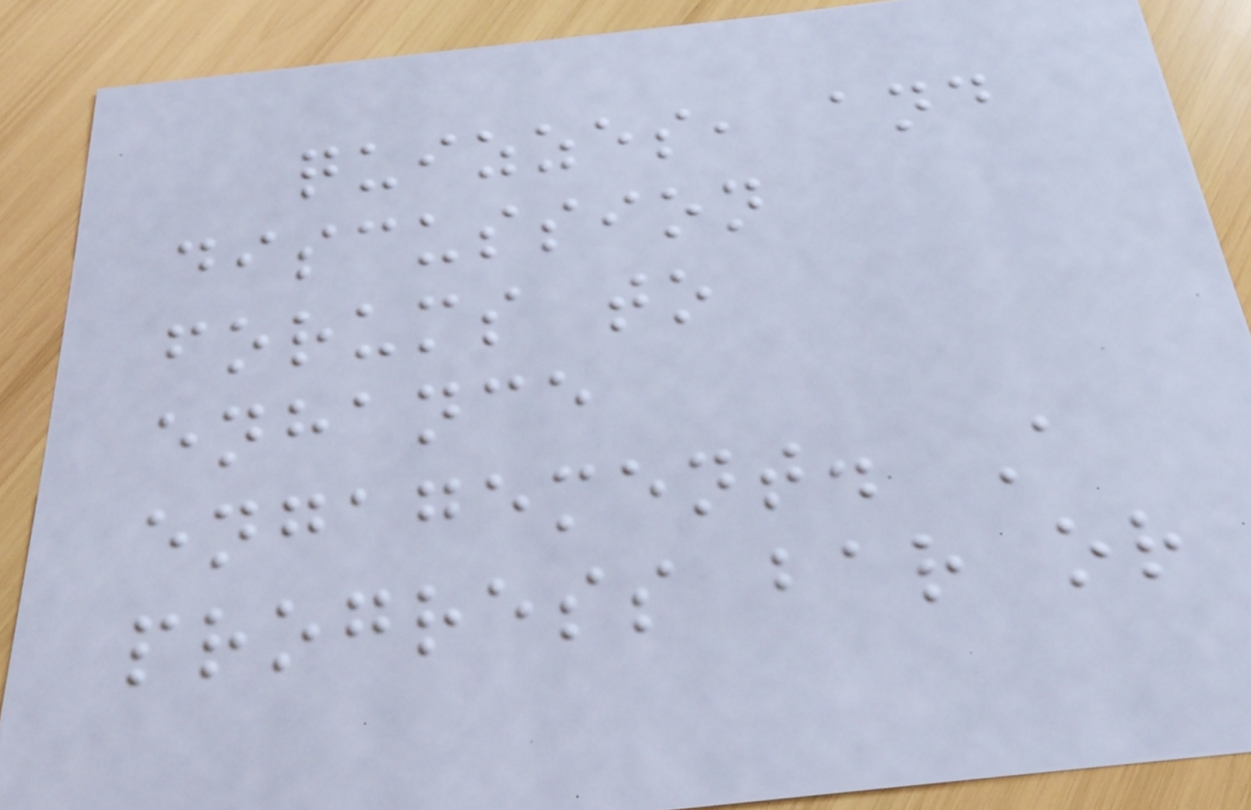quizzes, and
discussion
forums to
enhance
engagement. A
progress bar or
